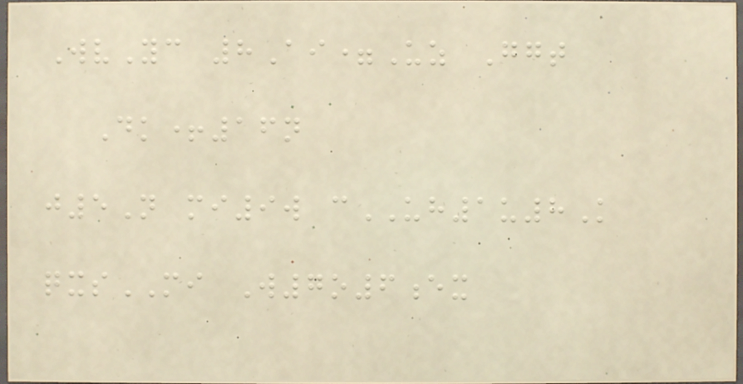WvYc 8Ai=Uz Ggt
Dk+16n
j5N mi9w cUH1u8K
qxsMI W7o6ex
